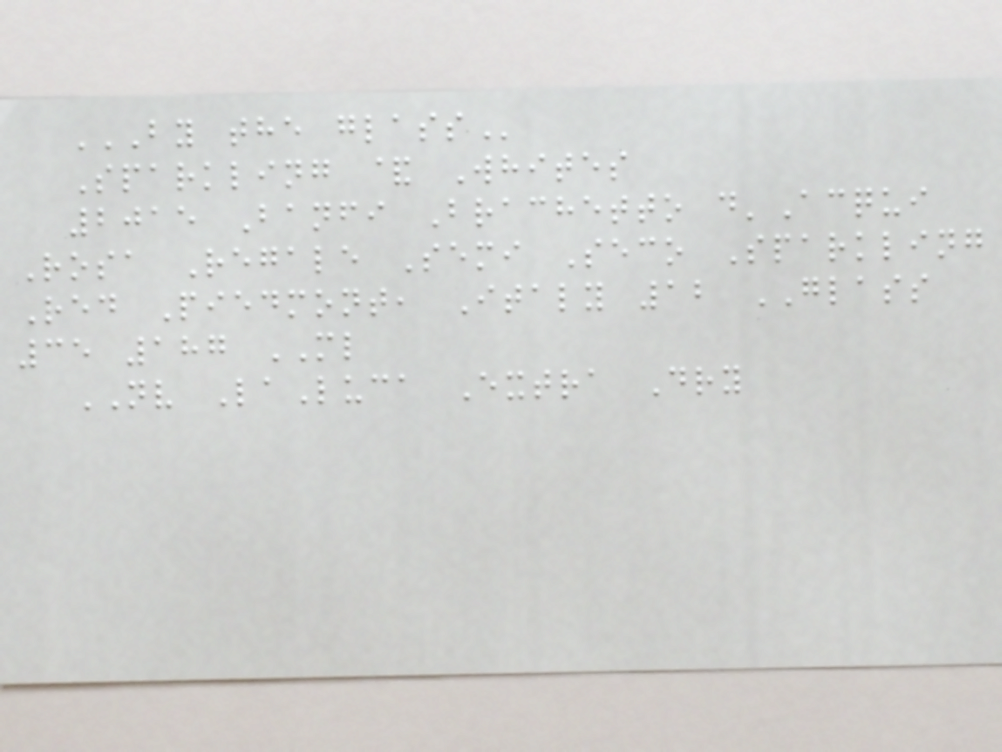BY THE GLASS
Sparkling & Whites
2015 Banfi Brachetto d'Acqui
Rosa Regale Semi Seco Sparkling
Red Piedmont, Italy 12 GLASS
35 187 ML
NV LaLuca Extra Dry
